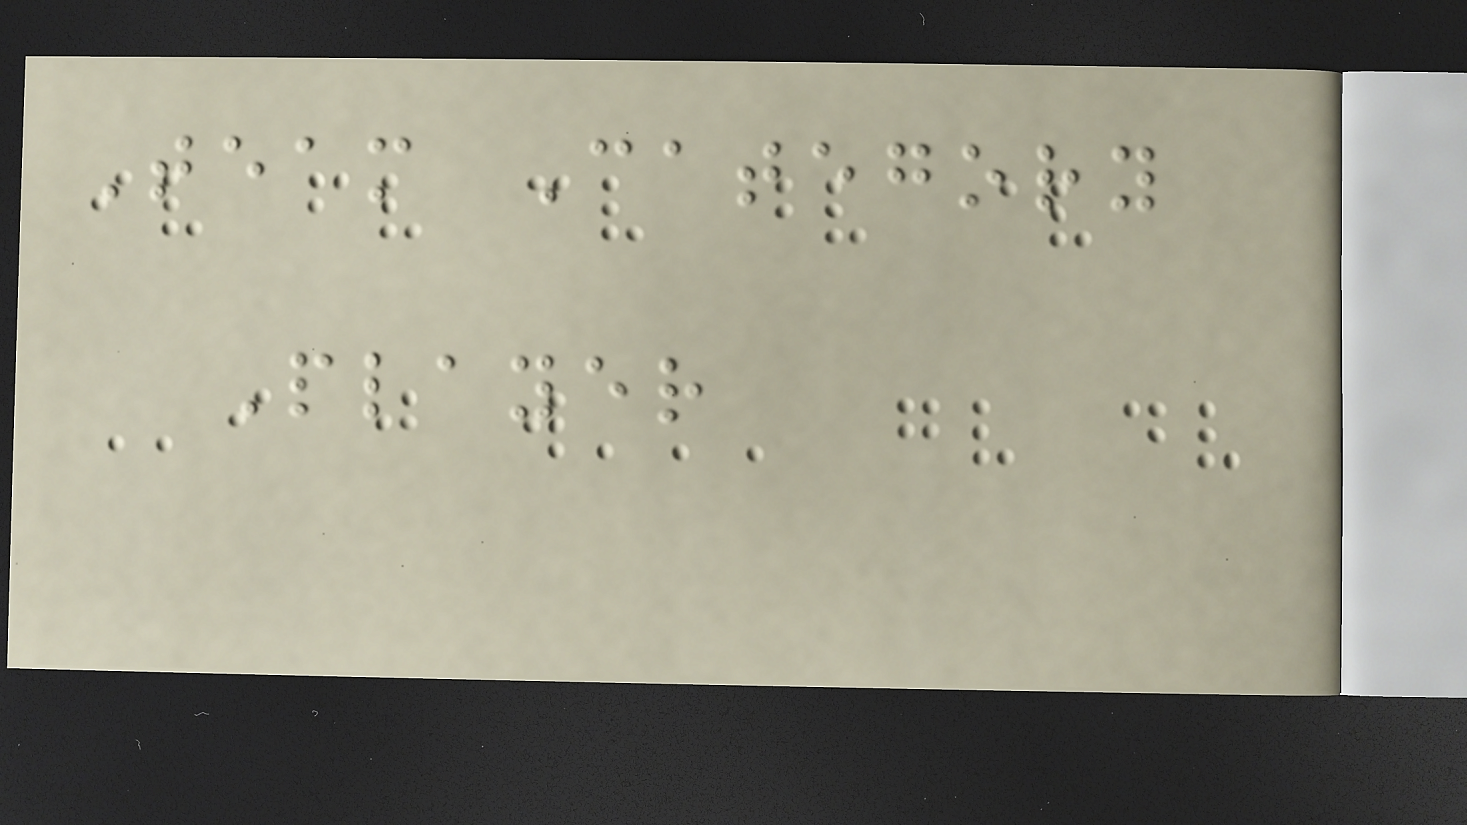Team Category
Player
